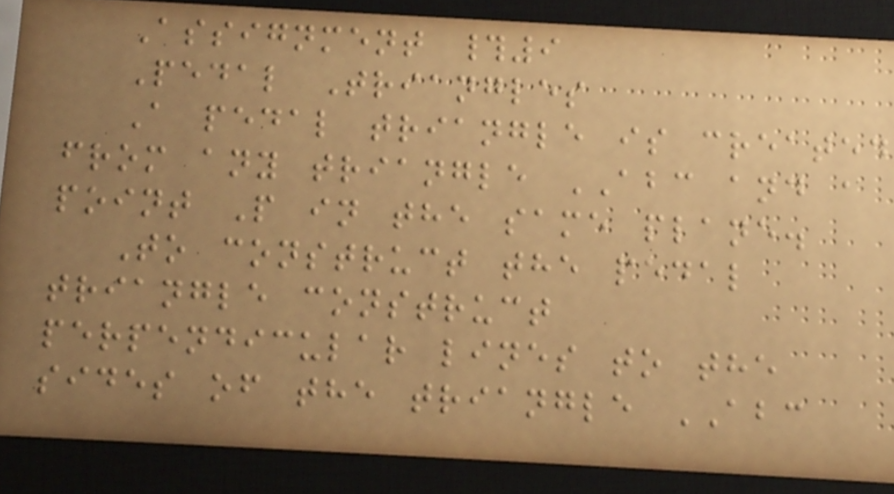Assignment #9
Pedal Triangles
A pedal triangle is created
from any triangle ABC and a
point P in the same plane.
To construct the pedal
triangle construct
perpendicular lines to the
sides of the triangle ABC
